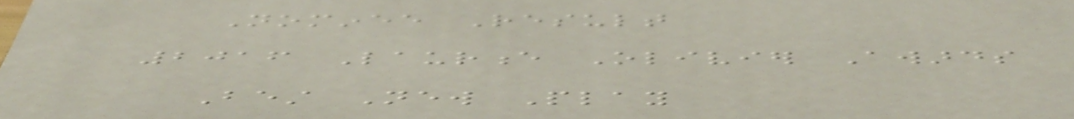Nominee Result
2016 Laurence Olivier Awards
Best New Play
